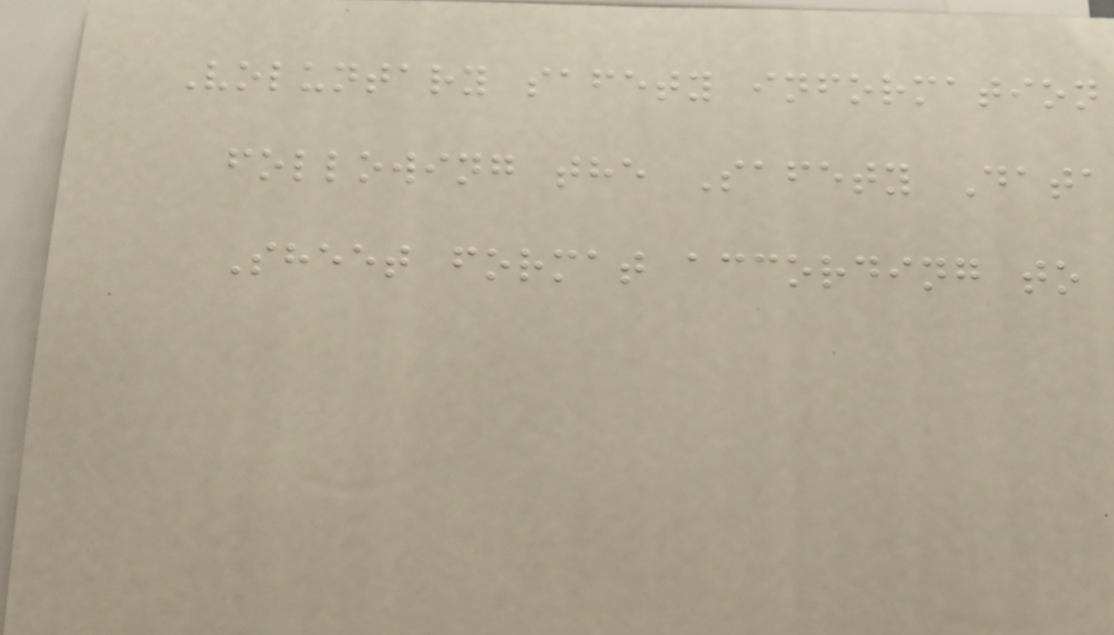Voluntary safety information
following the Safety Data
Sheet format according to
